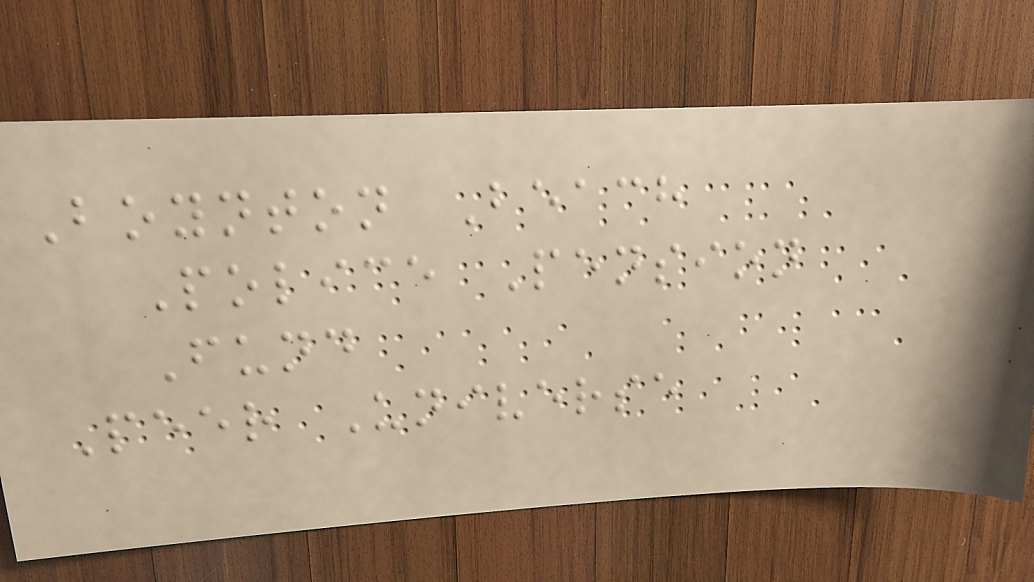Boynton Beach
Police Pension
Fund
Peer Universe
